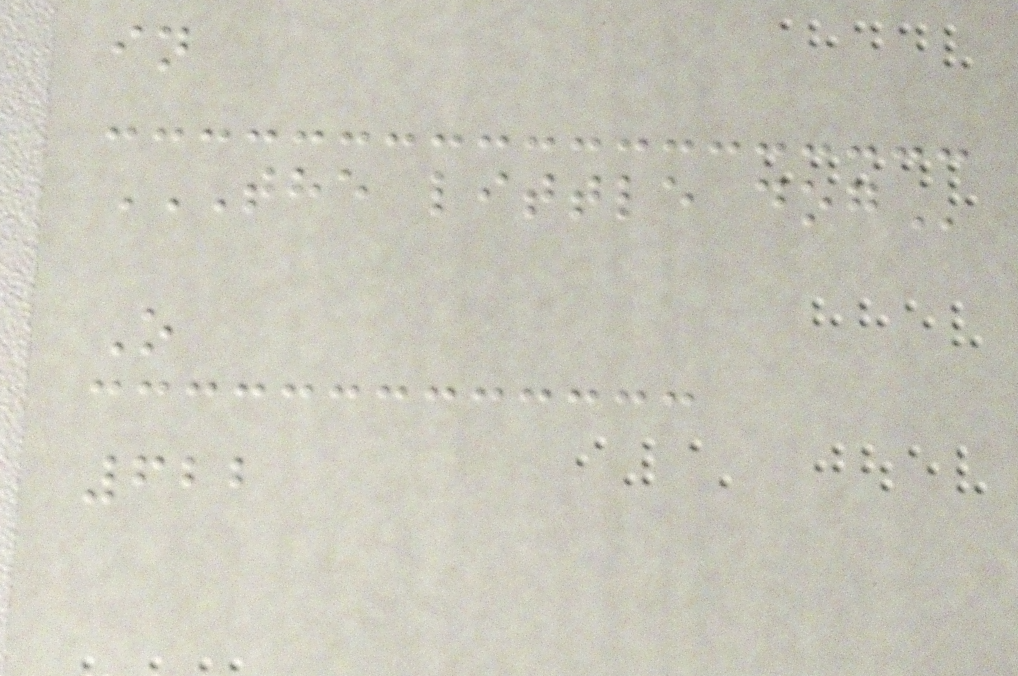in
THE LITTLE DOG
O
622
